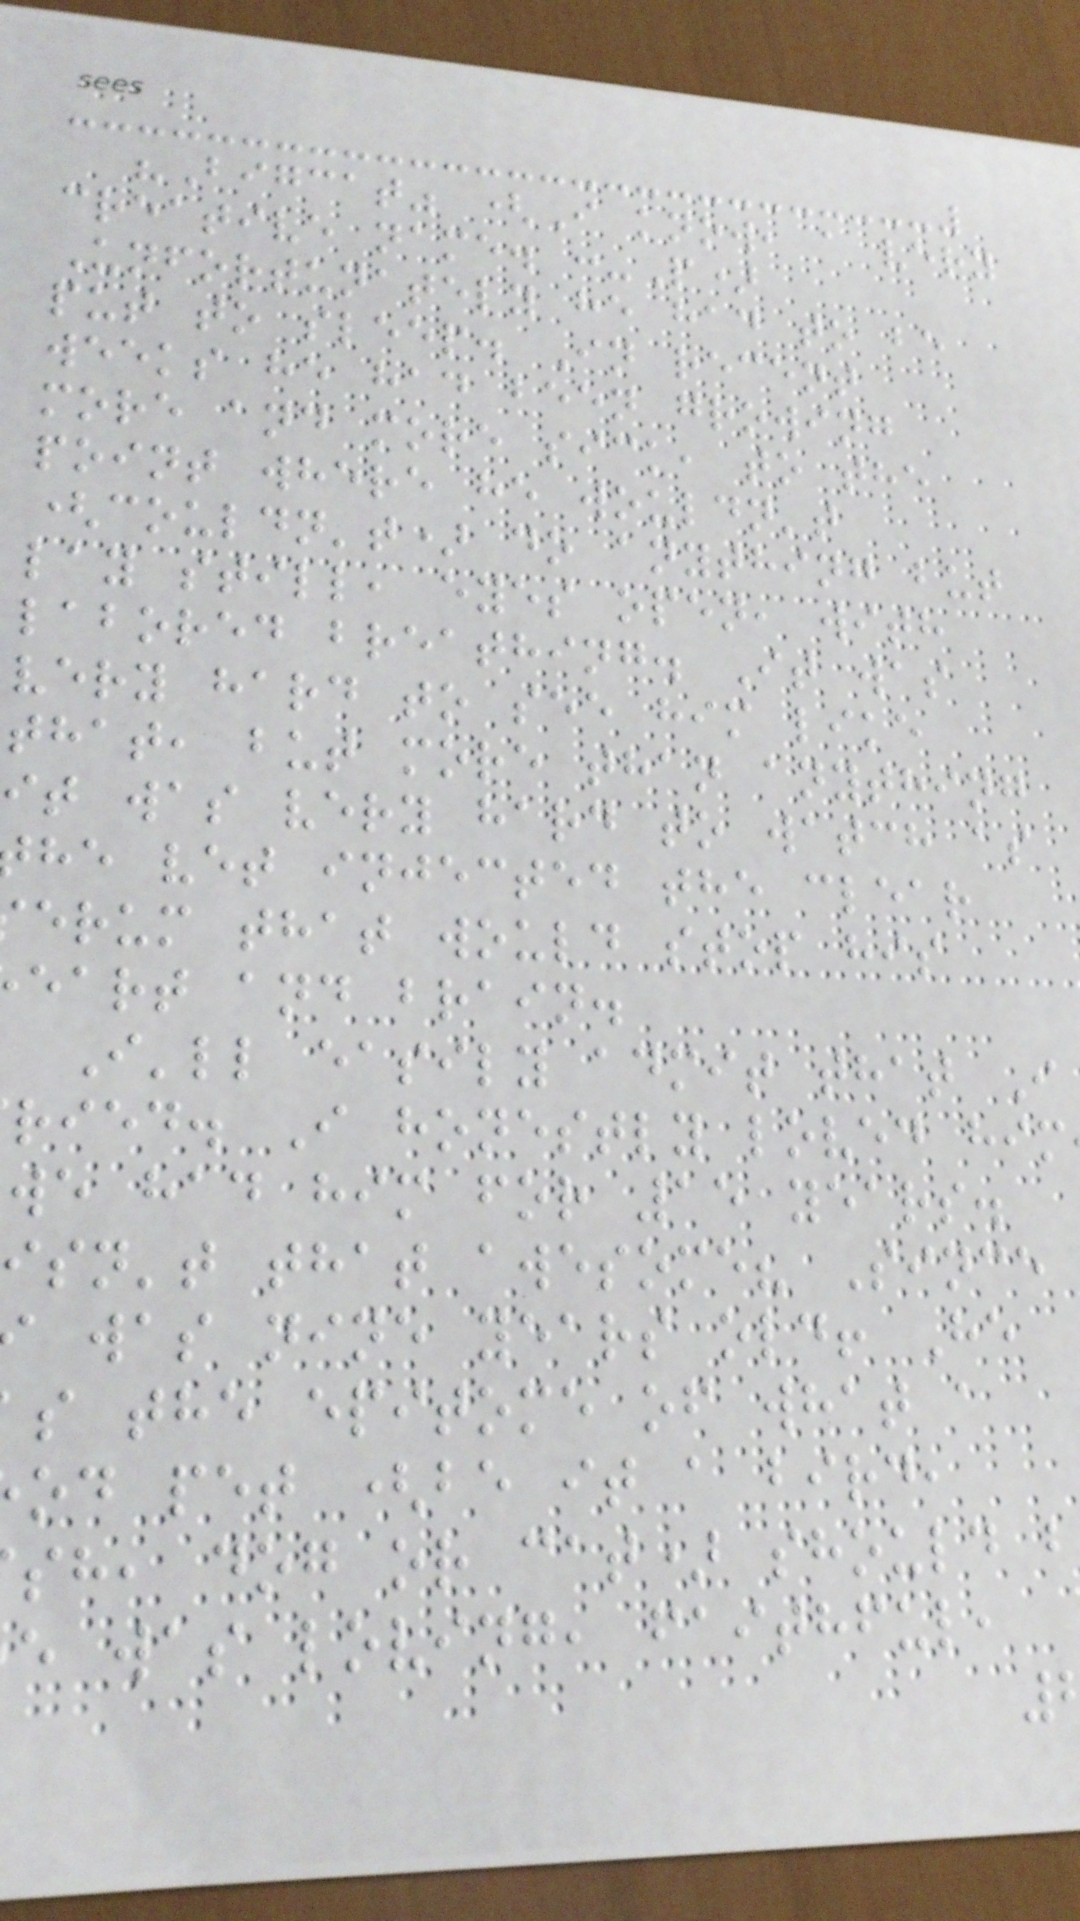"Bigcat" (I know, a very
creative name. :-P)
Unfortunately he had to be
put to sleep. In recent
weeks he had been growing
more and more sick, to the
point where he wouldn't
(couldn't) do anything but
lay still, eyes open, with
labored breathing. It was
very hard to see him like
that, but more than anything
it was very hard to watch as
he vet injected the clear
erum that would stop his
eart and brain.
I'll easily admit that I
ried. I honestly loved him
we had him for 15 years.
isn't that awesome? Since
was nine years old! He
s the epitome of what a
od pet (be it a bird,
sh, dog or cat) should b
e was loving, faithful,
